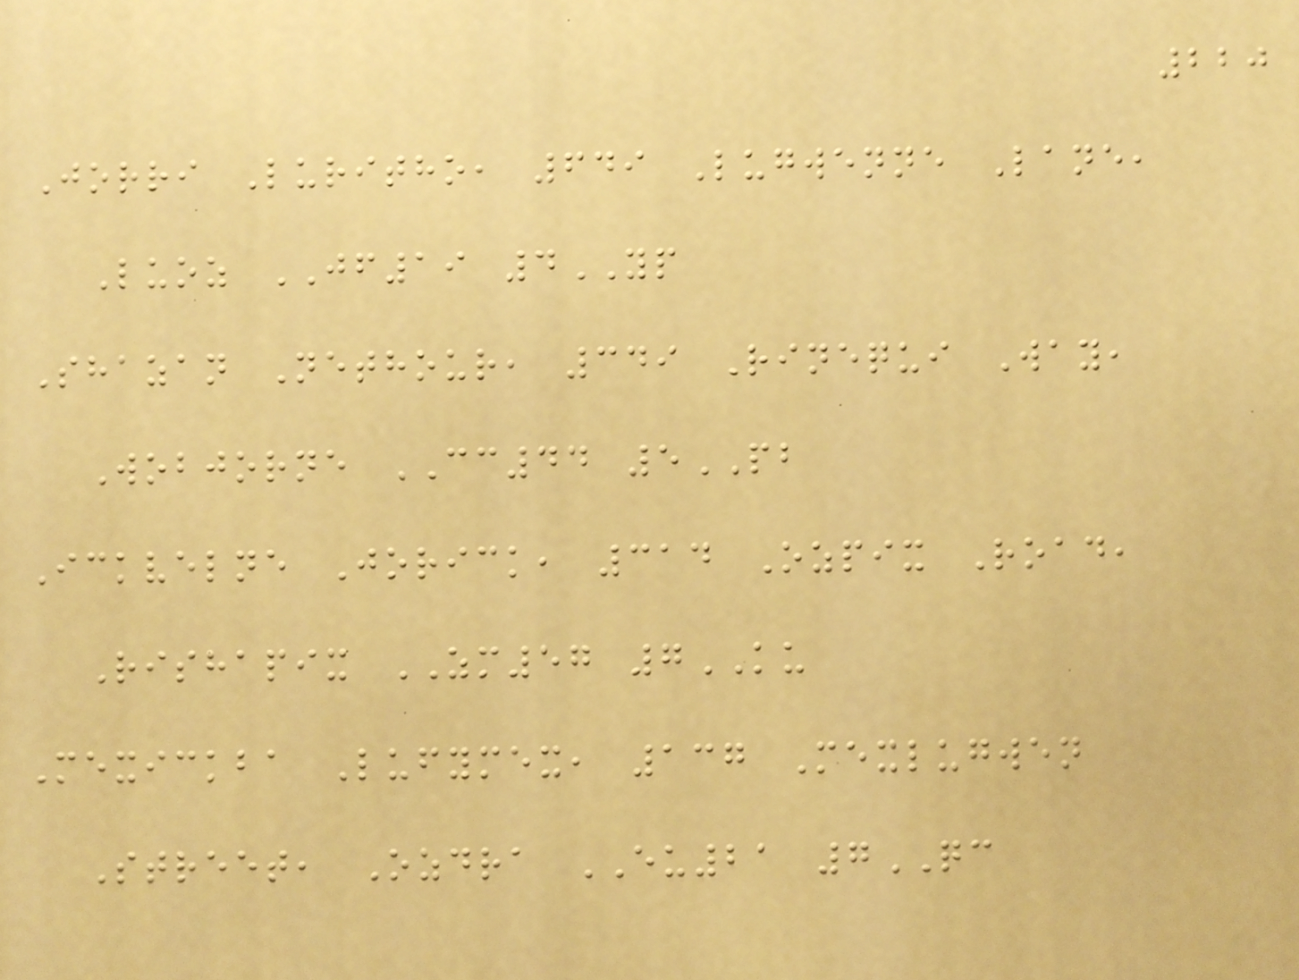220
Jorri Luritho, 649 Lugwenne Lane,
Luoz JF19 4YP
Shazan Nethour, 349 Rinequi Way,
Wobjorne CC44 5PB
Ickvelne Jorick, 314 Ozpix Road,
Rishapix ZM57 7KU
Mexickba Lufymex, 137 Mexlugwen
Street, Ozdra EU21 7QC
